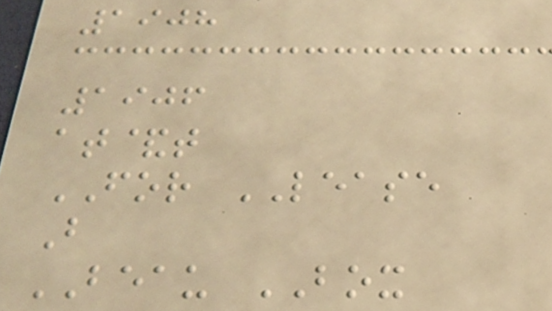1908
1906
at&t
FOR LEASE
B
BEAU BOX
